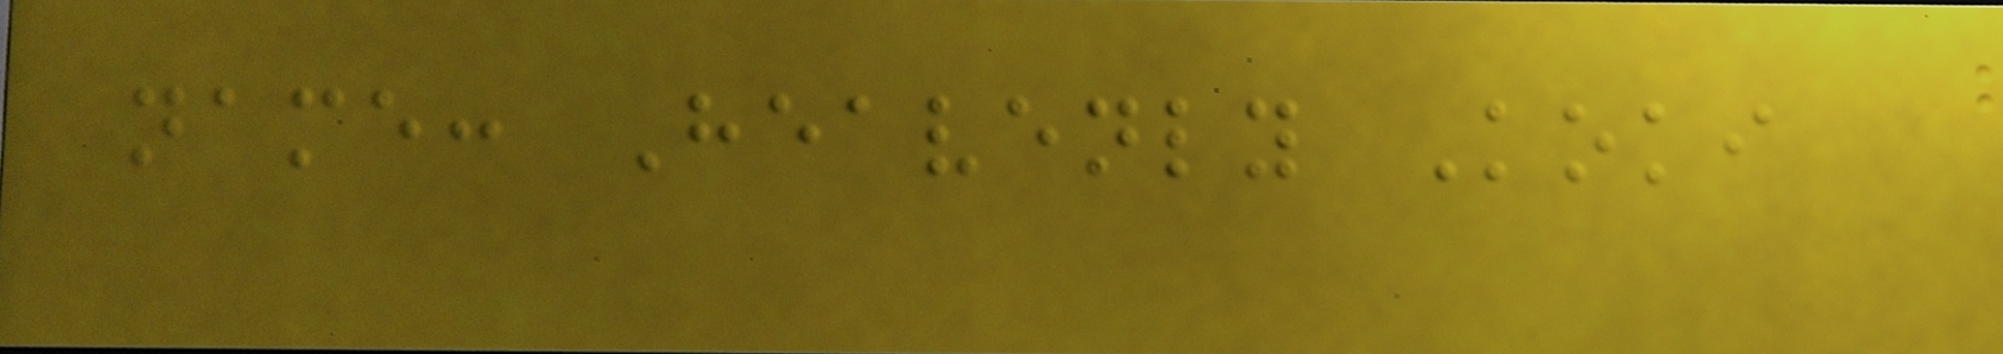name: Heavenly Koki
